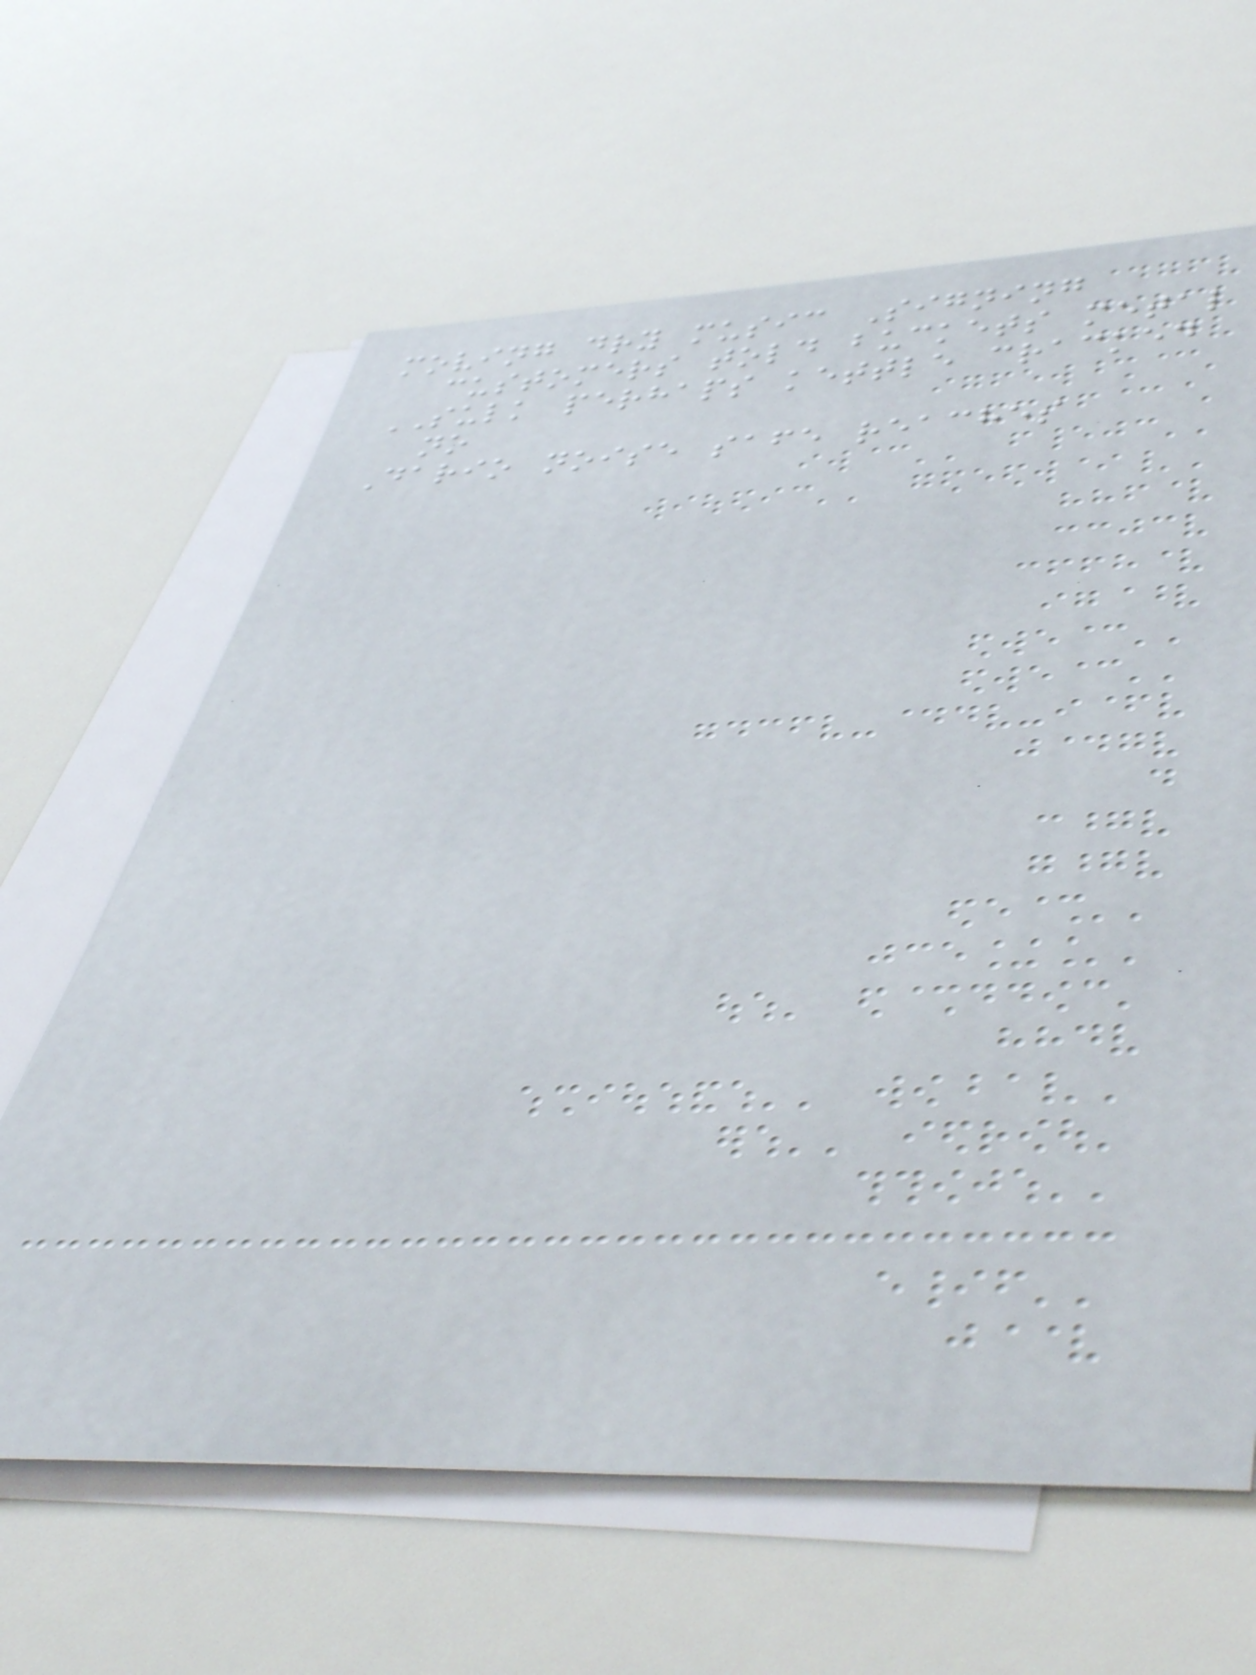moving dry music Signing
customers told buckets metal
SULK perhaps kettle cracked
no
Dario noise safe reaches
